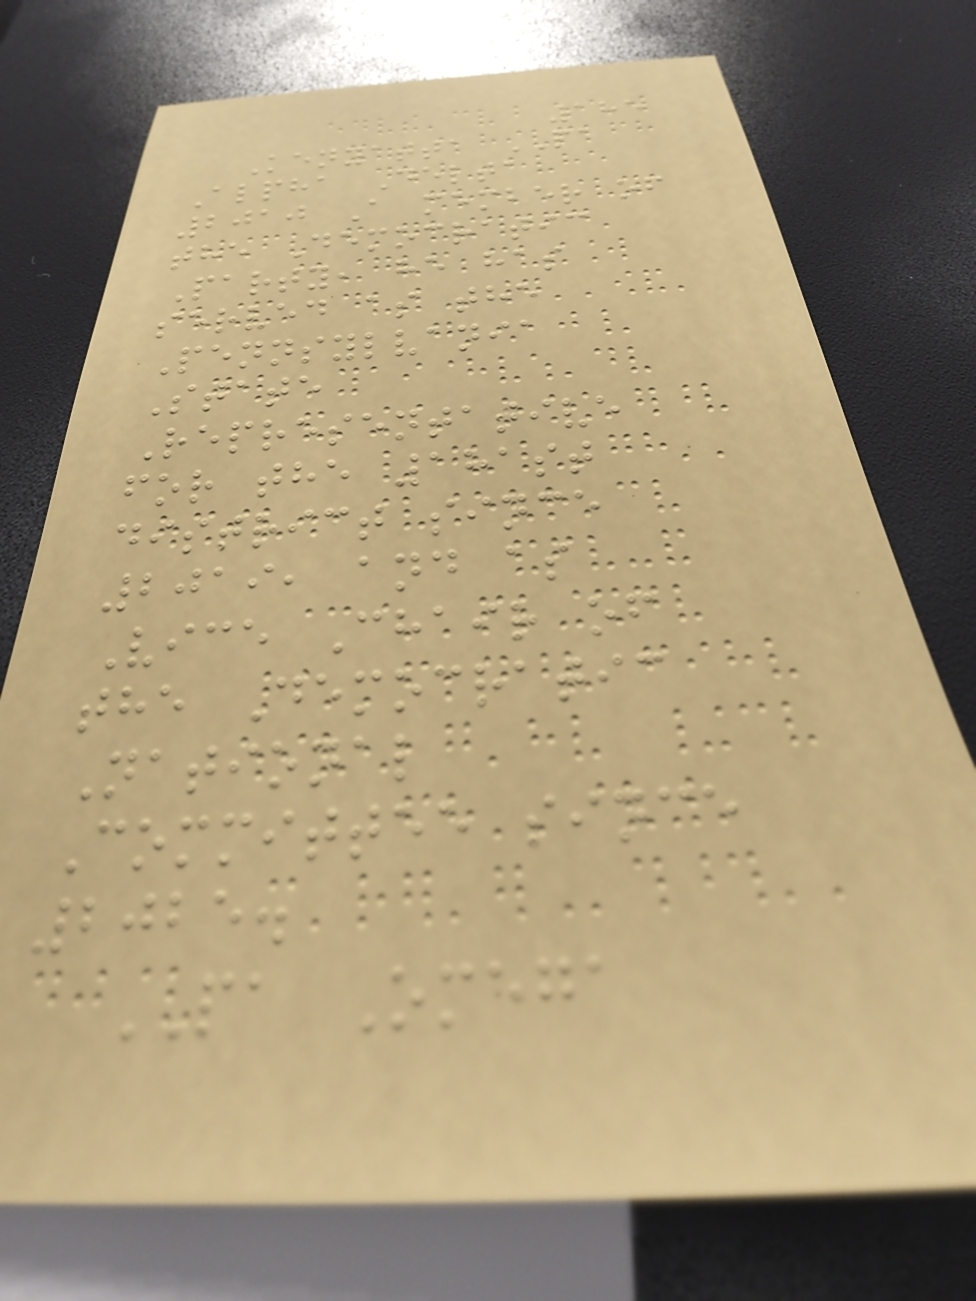185
Kenyatta PA
Alpha Delta
2010 A member of
the Democratic
Party, he has
served as the
Pennsylvania
State
Representative
for the 181st
district since
2019, and as
Vice Chair of
the Democratic
National
Committee since
2025.
PA Omega
